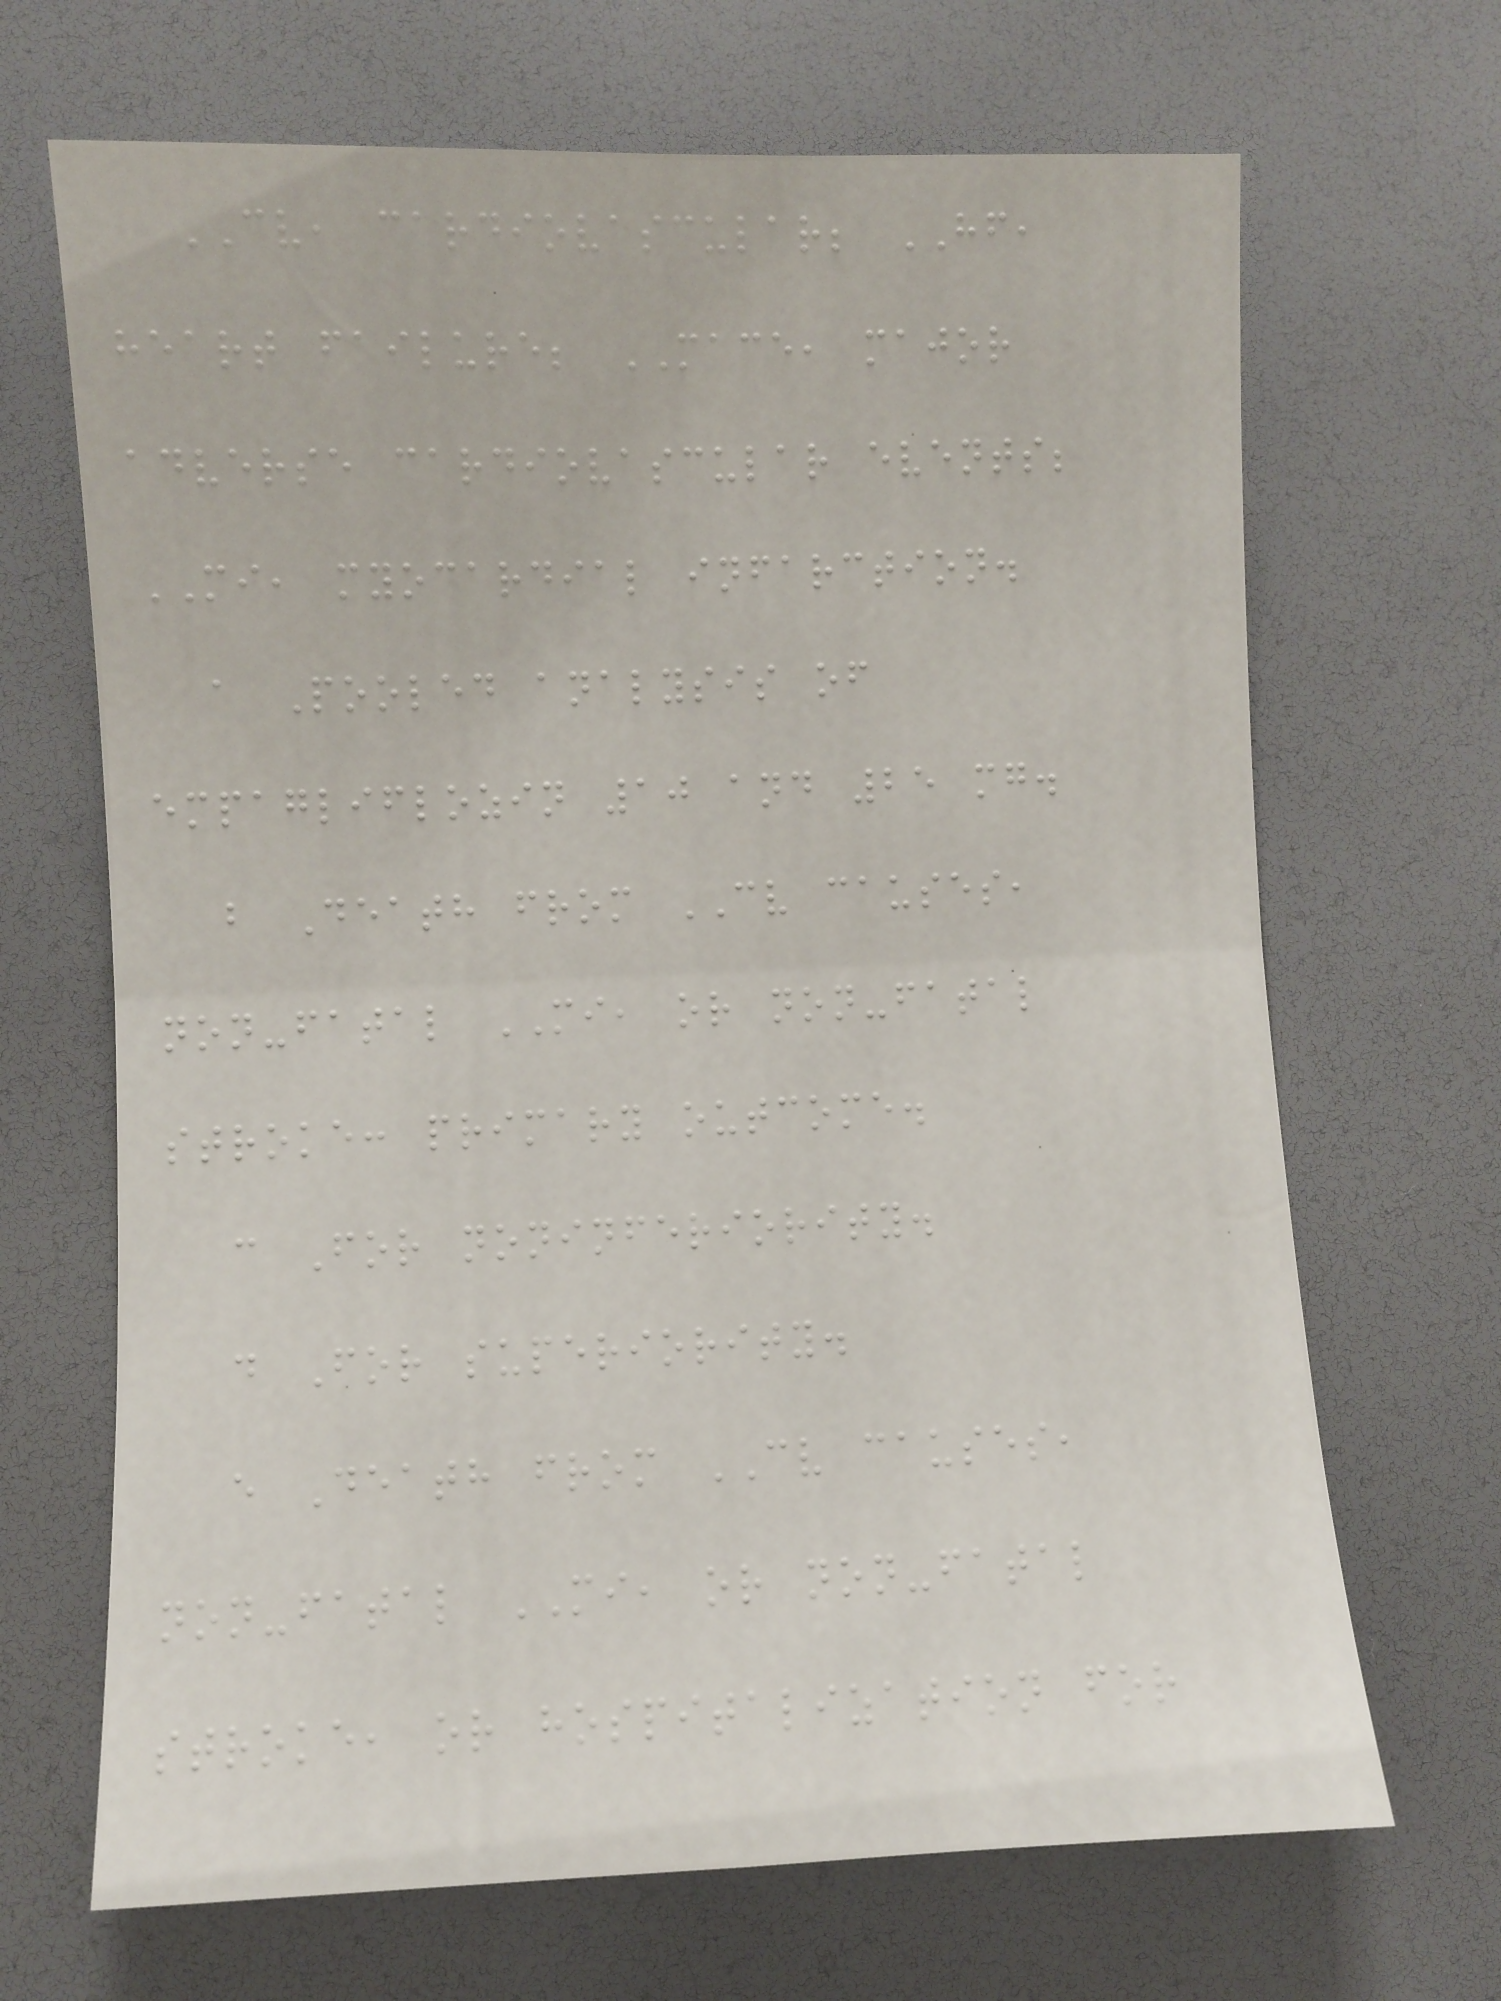CV, cardiovascular; HF,
heart failure; MACE, major
adverse cardiovascular events;
MI, myocardial infarction.
a Pooled analysis of
empagliflozin 10 and 25 mg.
b Death from CV causes,
non-fatal MI, or non-fatal
stroke: primary outcome.
c For noninferiority.
d For superiority.
e Death from CV causes,
non-fatal MI, or non-fatal
stroke, or hospitalization for
